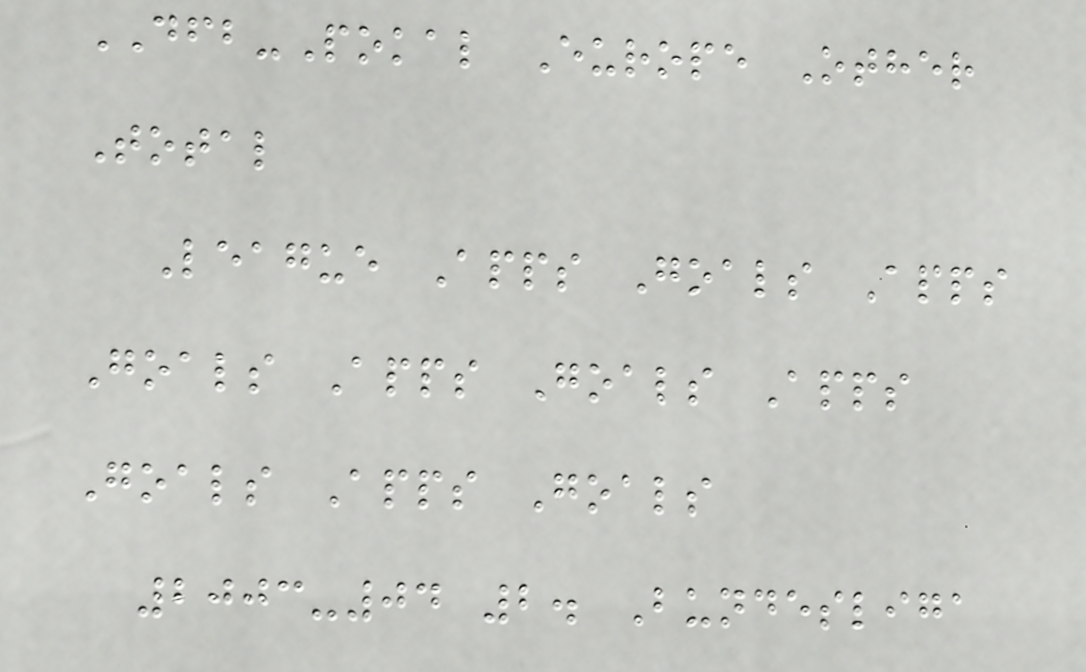DFB-Pokal Europe Other
Total
League Apps Goals Apps
Goals Apps Goals Apps
Goals Apps Goals
2003-04 2. Bundesliga
